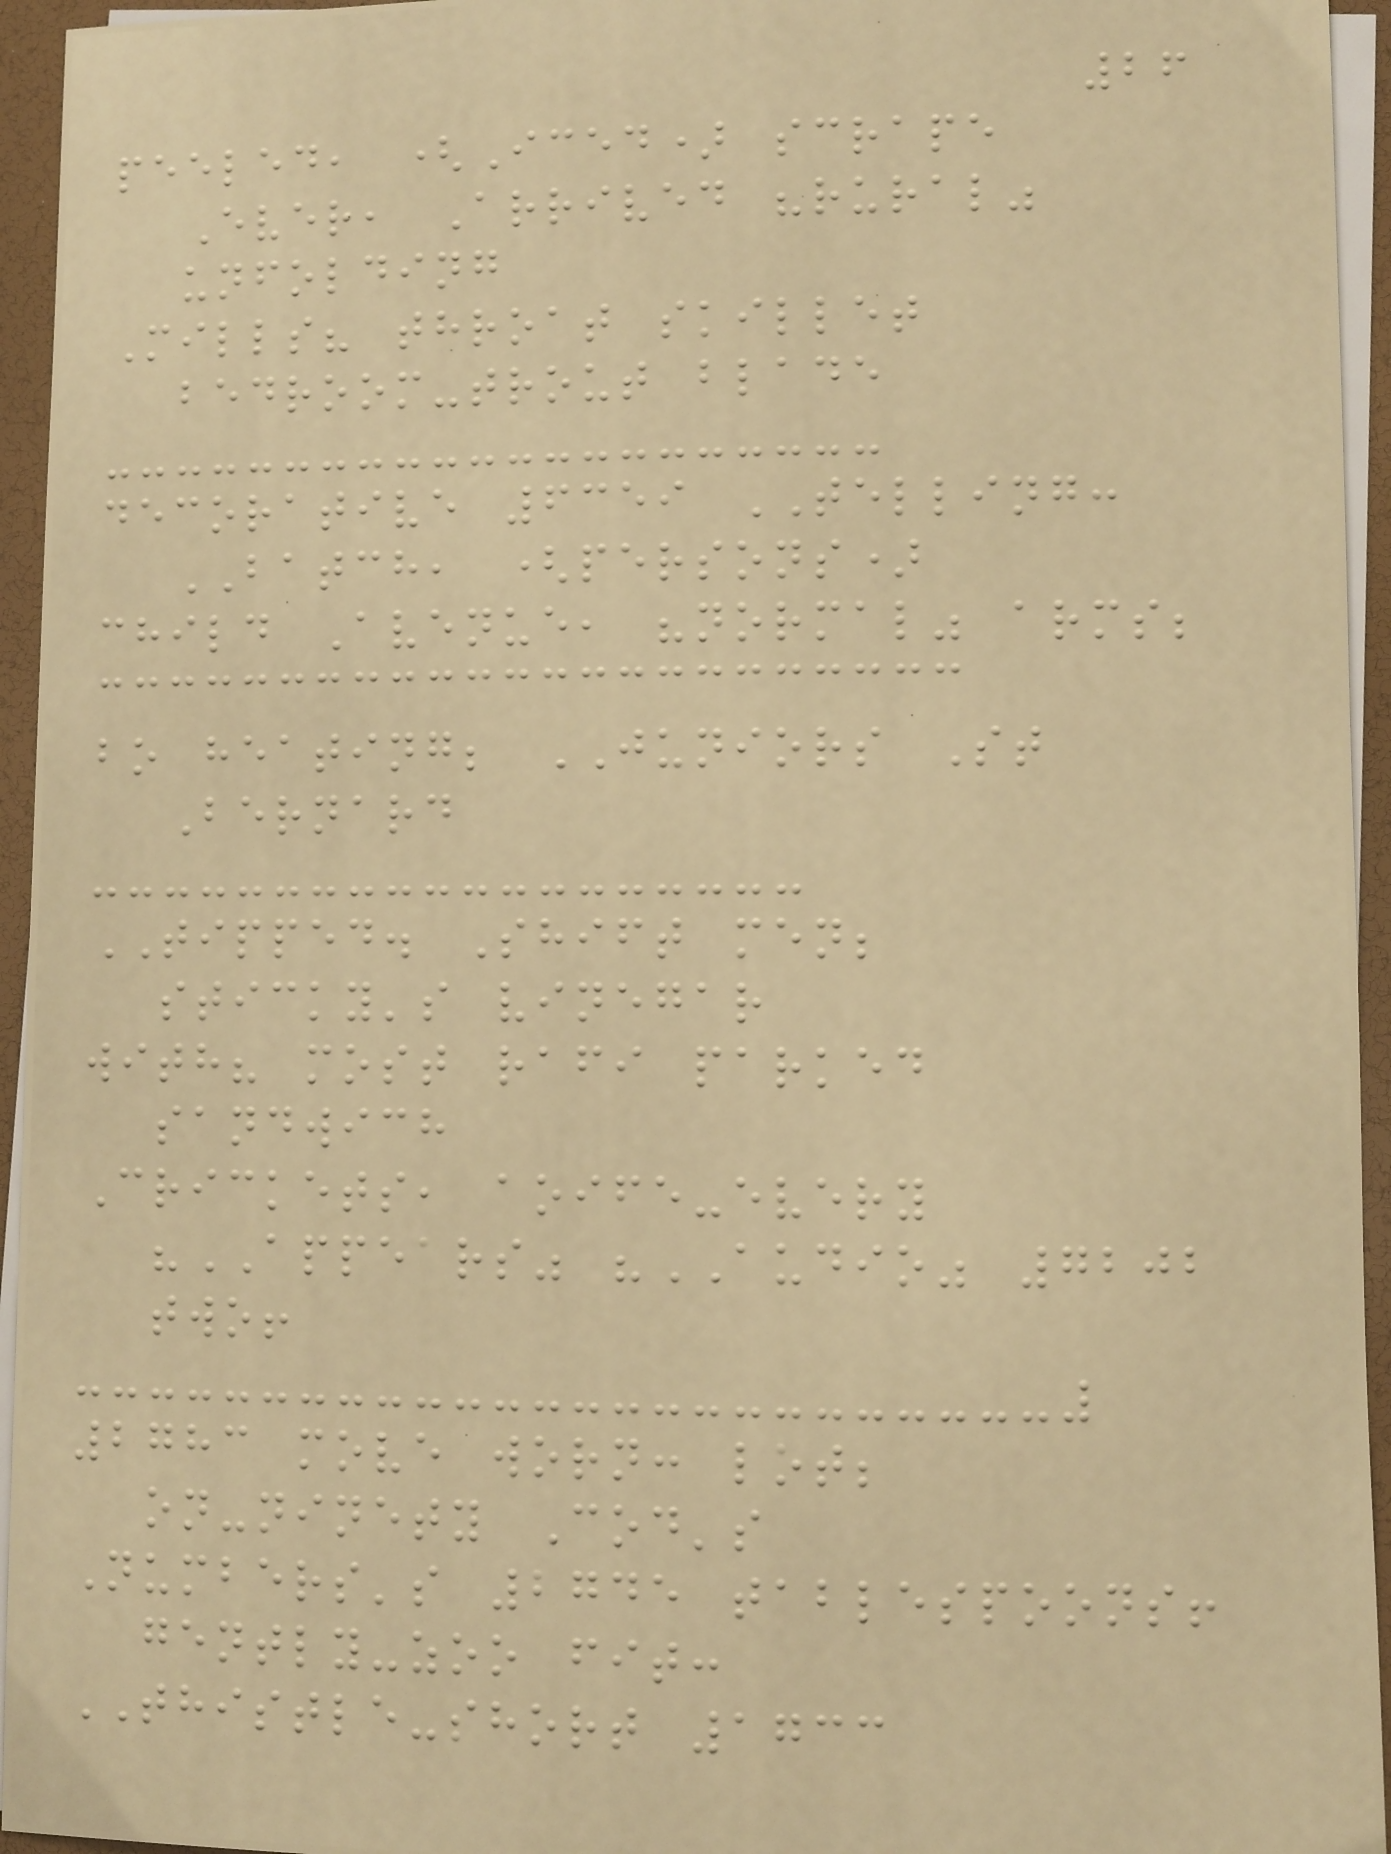26
peeled, (Iced) scrape
Ever, Arrived "rural"
unfolding
Mills? throat skillet
bedroom-trout blade
decorative 6359 TELLING:
BATCH, (persons)
child Avenue, "normal" arms;
bo heating; JUNIORS St
Bernard
TIPPED. Shift men;
sticky's vinegar
with? most rafi parked
sandwich
Crickets, aoife-every
"APPEARS" "AUDIO" 7202
two!
2783 move worn: lot;
on-ninety Cod's
Numbers's 2745 tablespoons!
gently-zoo fit:
THISTLE-short 1733
